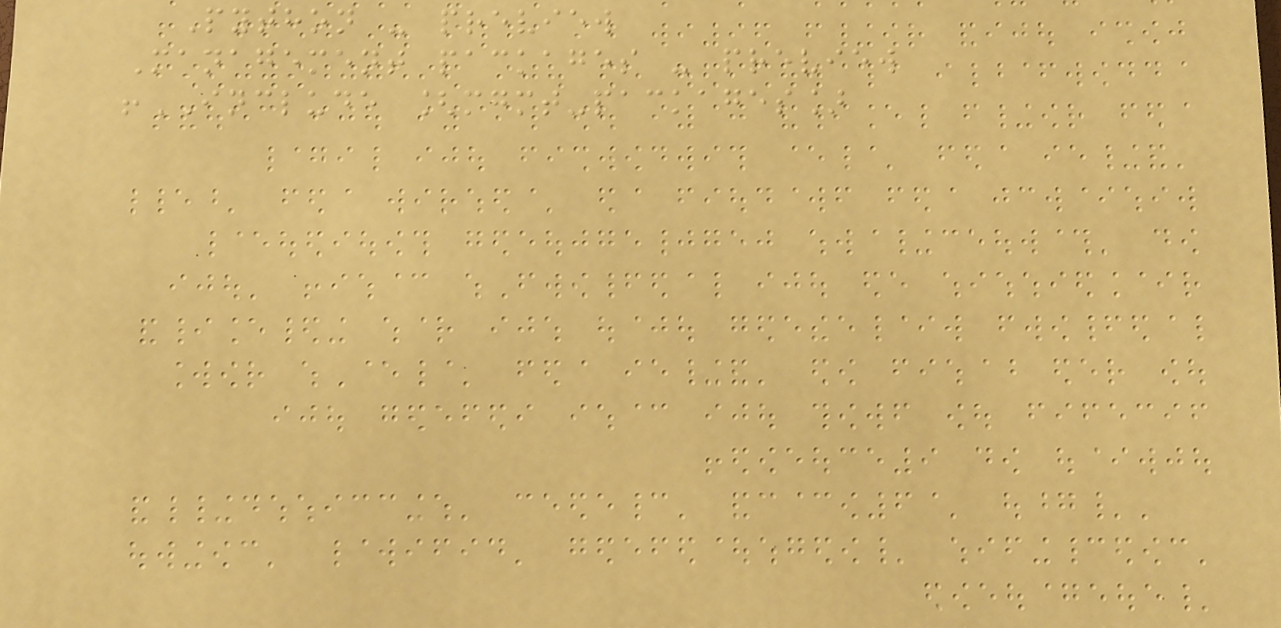Python - preview
Management packages - preview
!INCLUDE [mgmt-packages]
